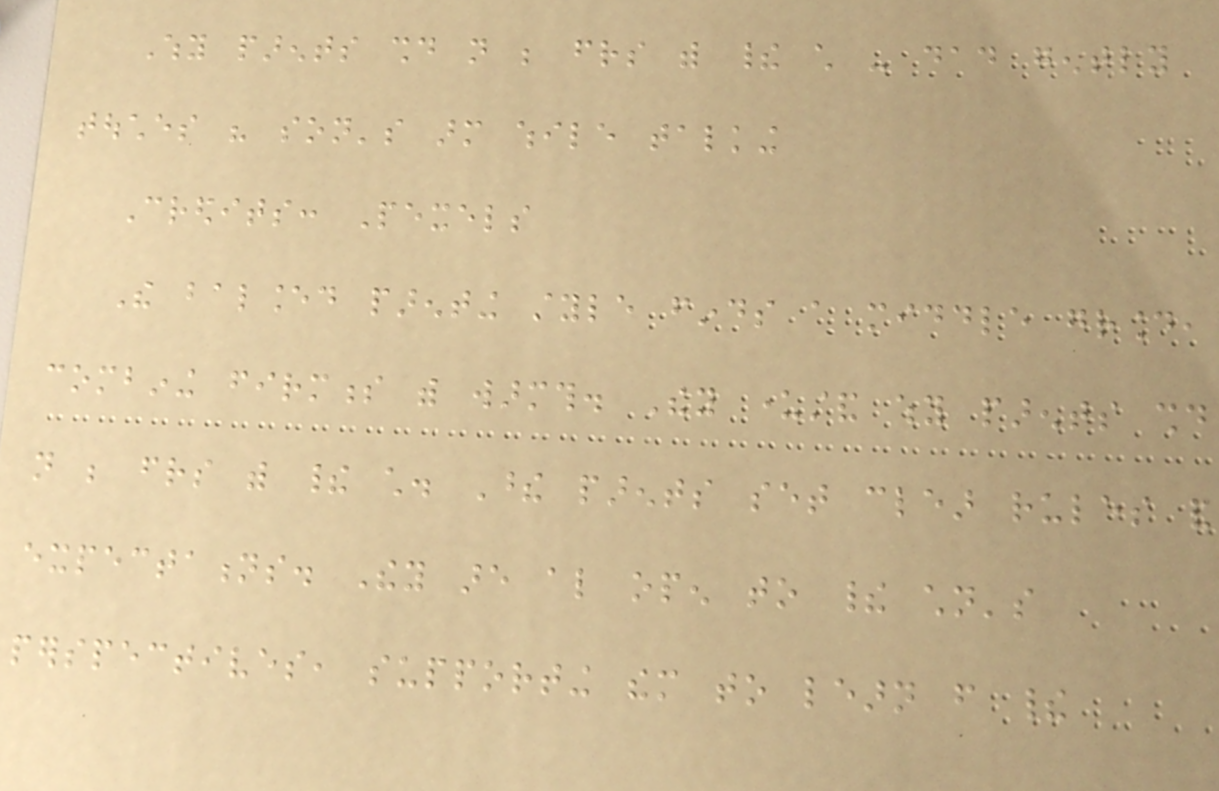Why parents should not be friends with their child - dad gently
touches his son's arm while talking
Credits: Pexels
The balanced parenting style finds a middle ground,
combining firmness with warmth. They understand why parents should
not be friends with their child. These parents set clear rules and
expectations. They are also open to their children's
perspectives, supporting them to learn from their
